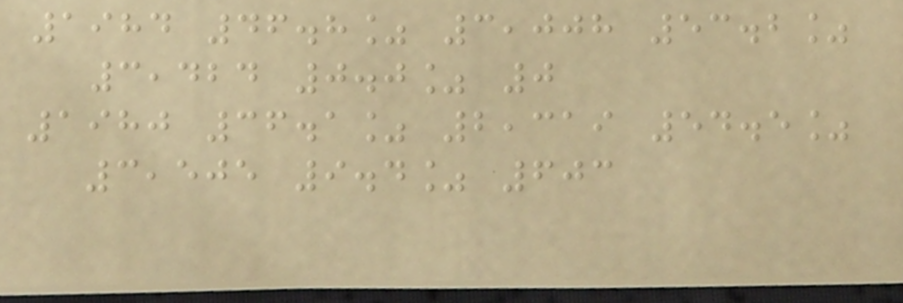1984 46.8% 3,008 53.2%
3,424 0.0% 0
1980 36.1% 2,319 54.5%
3,505 9.4% 603
